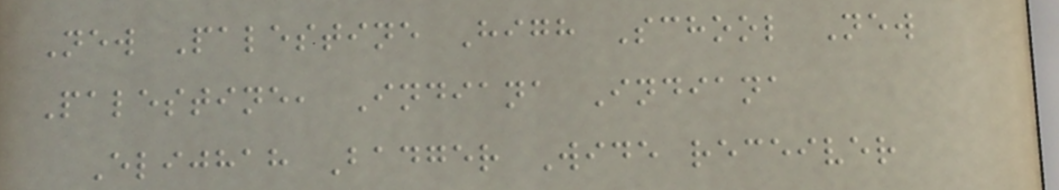New Palestine High School New
Palestine, Indiana Indiana
Elijhah Badger Wide receiver
